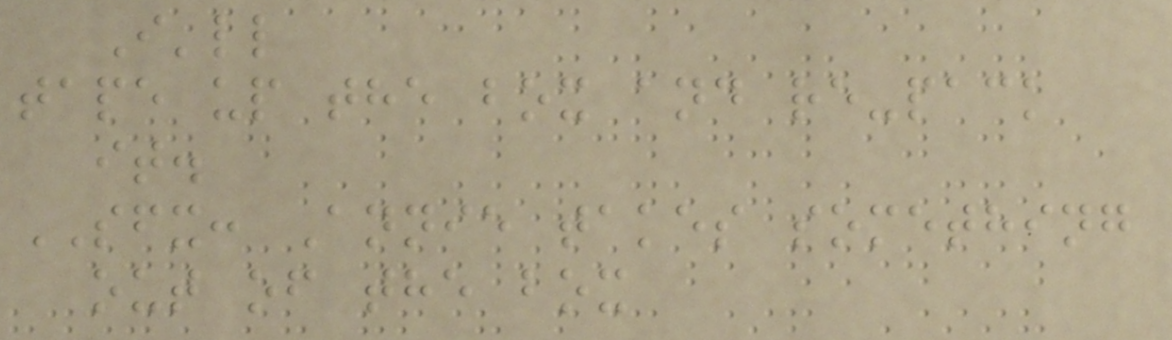I'll
tape up the box and re-pack
it.
SFX: Annie takes something
out of the box
